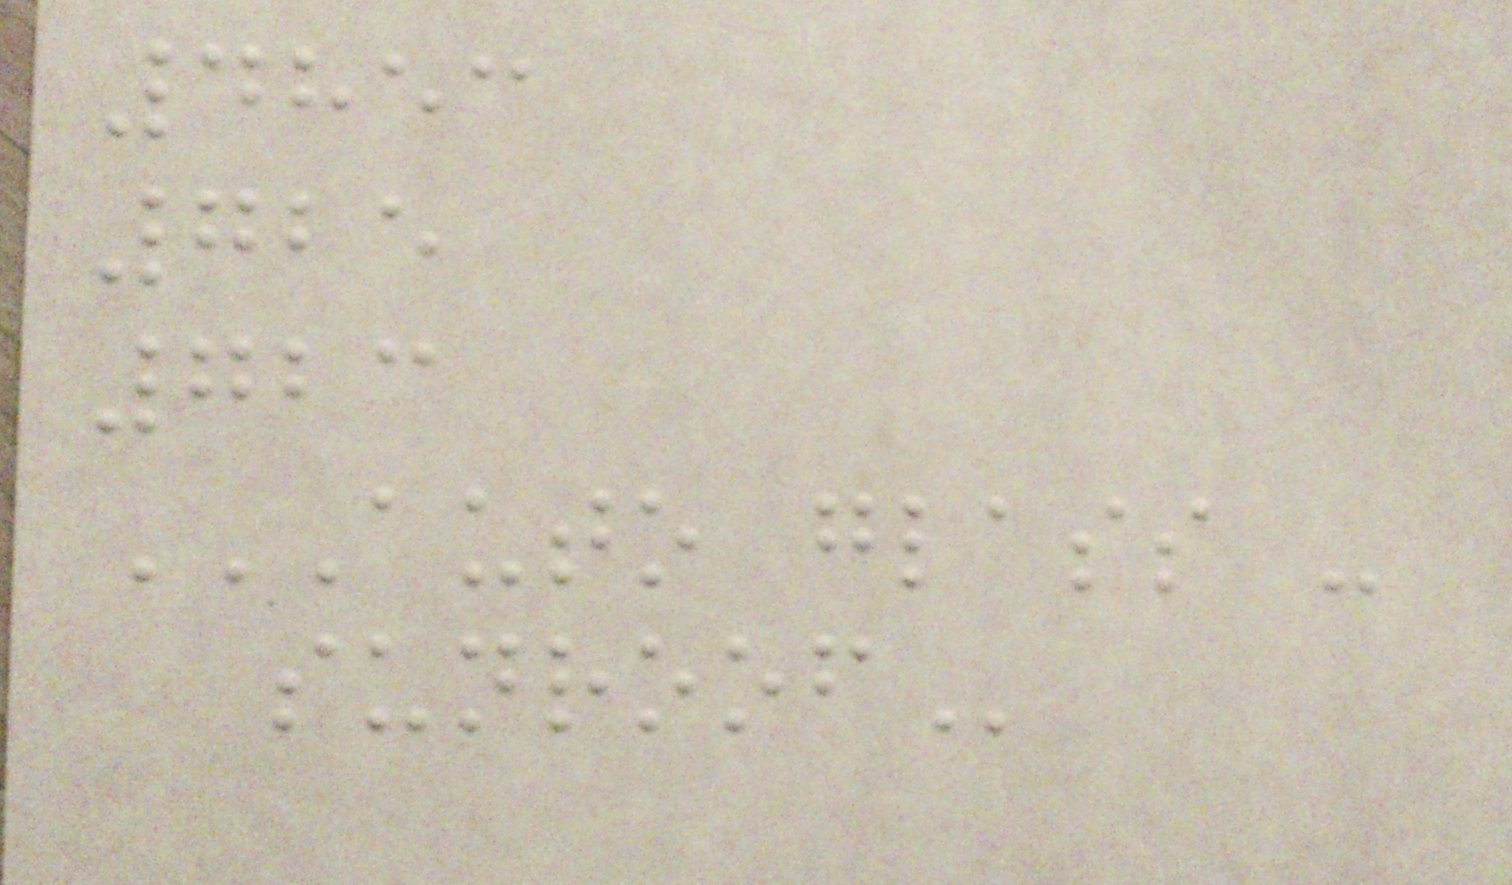4853
725
723
AUTO GLASS -
SUNROOF
